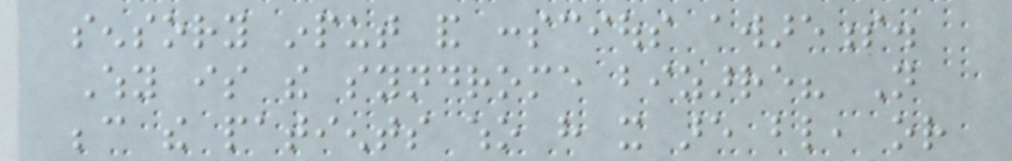sensory input and conscious awareness.
Why is the syndrome bizarre? Not
because the patients who have it are blind, or
